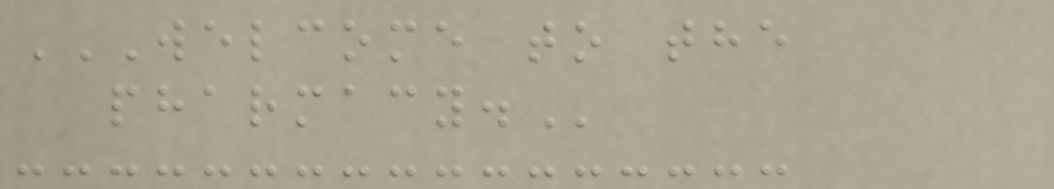WELCOME TO THE
PHARMACY.
